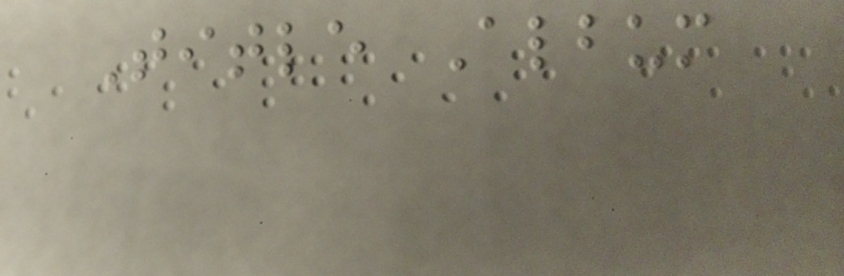Title Album
